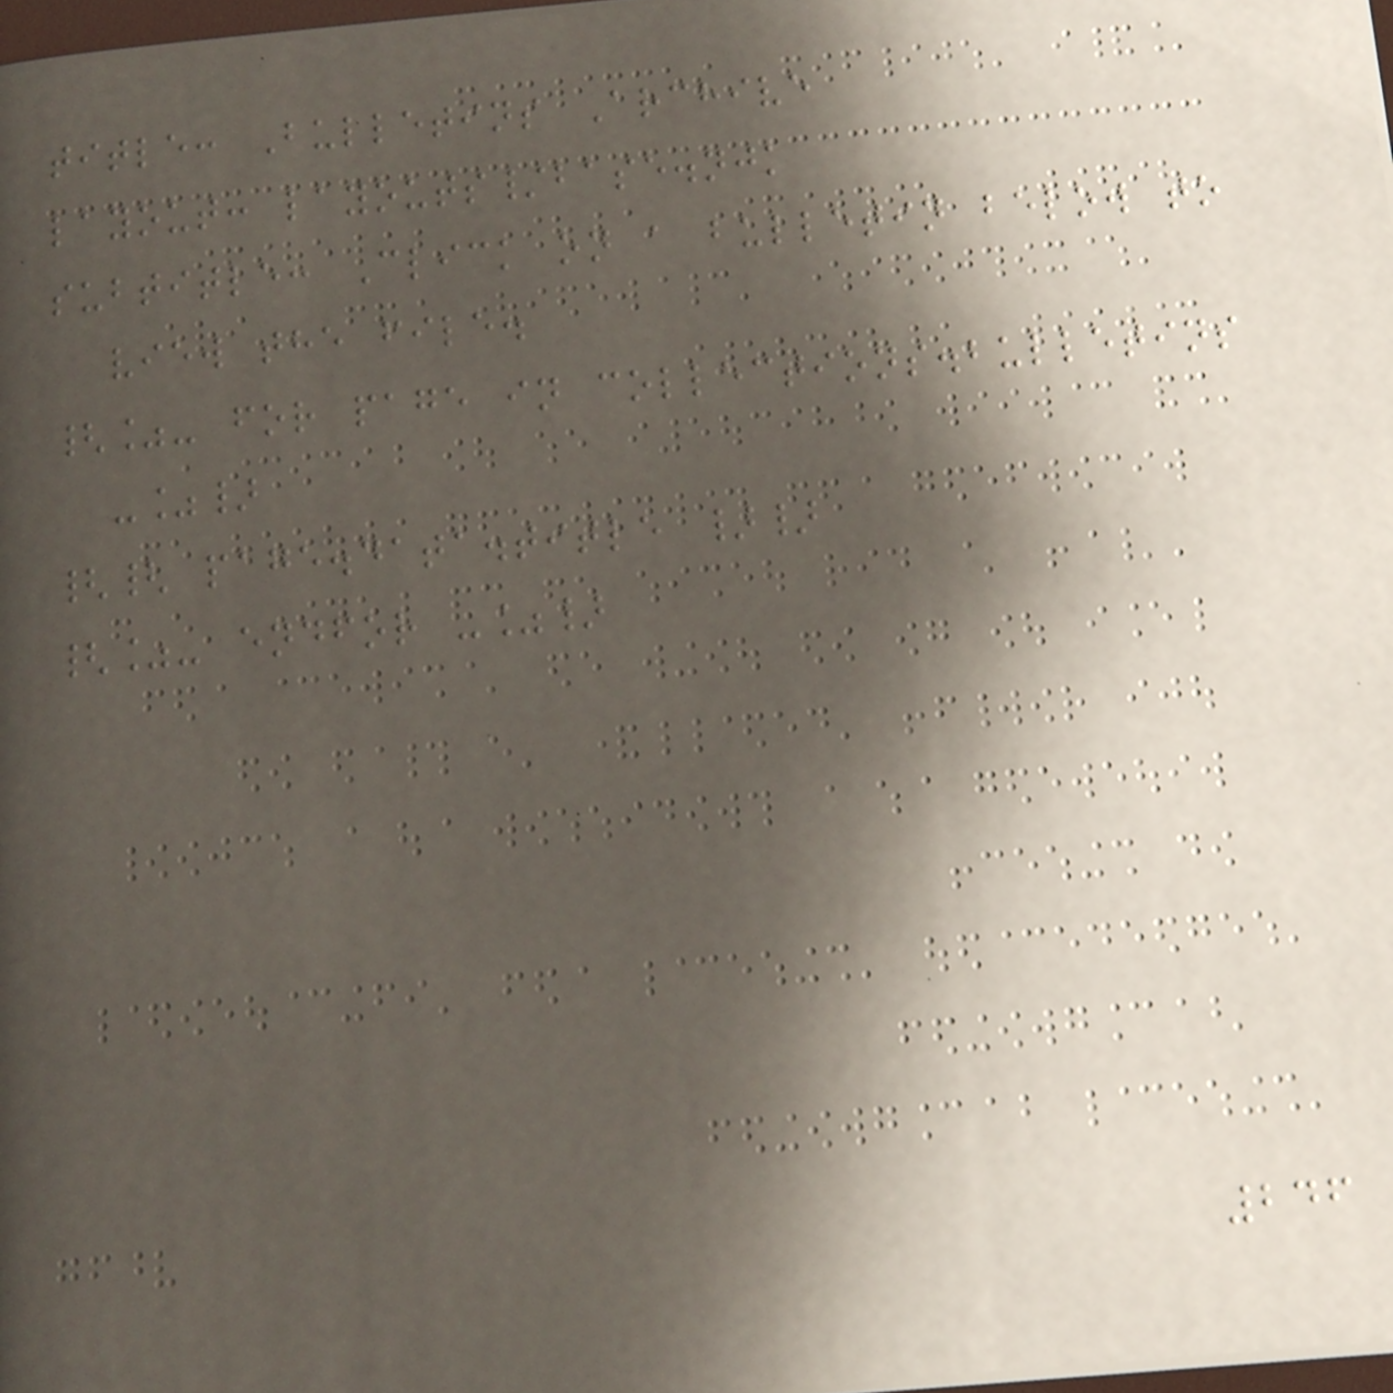title: Bulletins Archive
layout: layouts/base.njk
subtitle: Click on a bulletin below to
view the file.
{%- for page in collections.bulletins
-%}
{{ page.data.title }}
{%- endfor -%}
246
